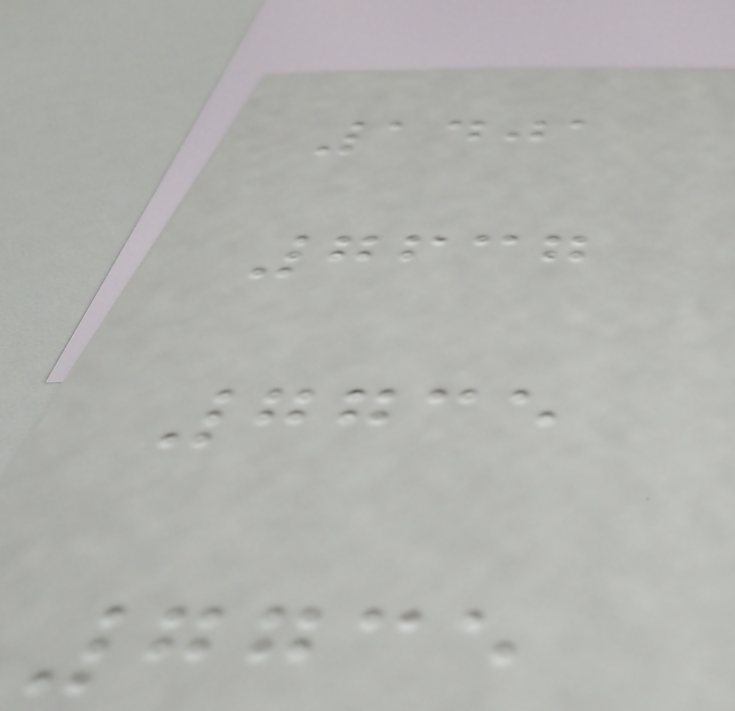1401
7637
7735
7735
